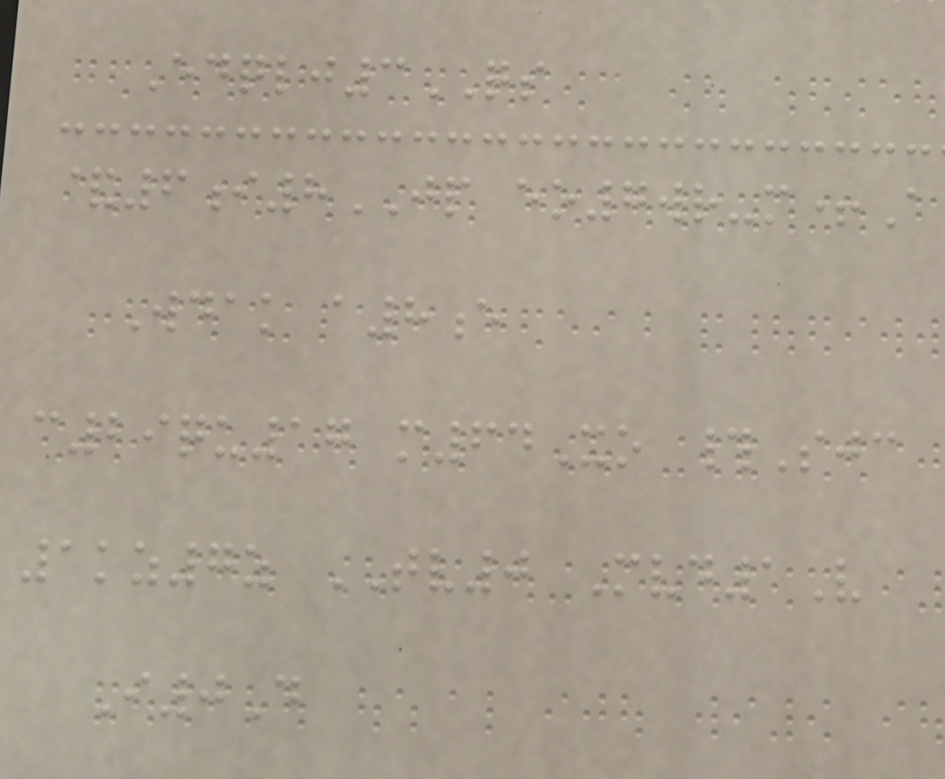Edqlj3QS
&6i8JP eo7wr-m+A
Wdak a8e
c29qu17 m64Xo #Sjc
1kz7z TV0 Mvd1V
I0D
